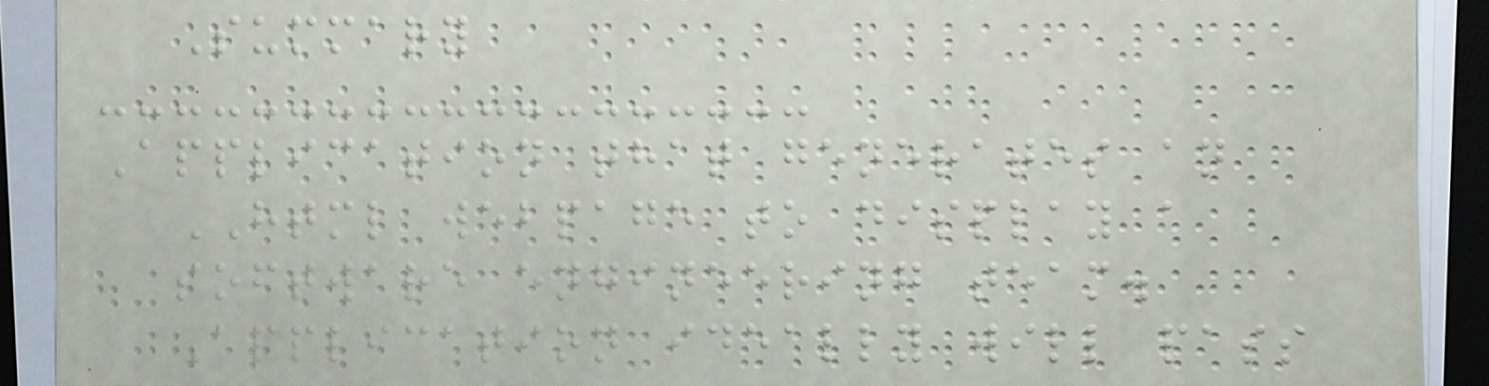Summary
Application that generates an
HTML webpage to display a
software engineering team.
Application ideally will pass
